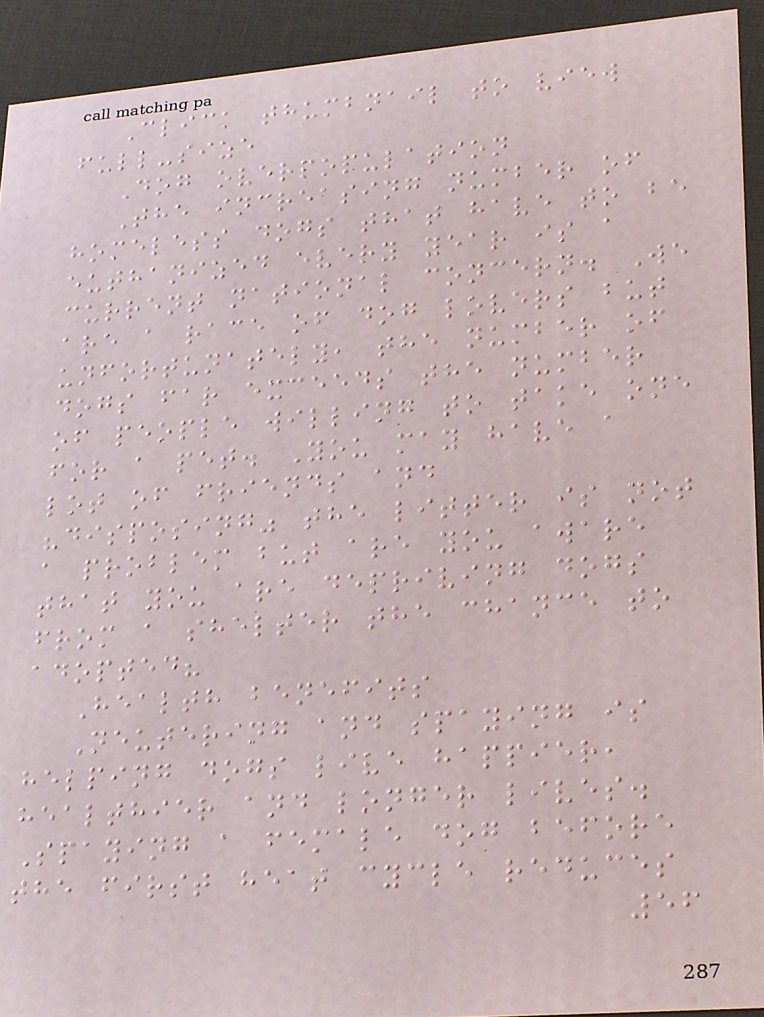Click thumbnail to view
full-size
Dog overpopulation
The increasing number of
homeless dogs that have to be
euthanized every year is a
current national concern. We
are a race of dog lovers but
unfortunately, the number of
dogs far exceeds the number
of people willing to take one
for a pet. You may have a
lot of friends and
"disposing" the litter is not
a problem but are you aware
that you are depriving dogs
from a shelter the chance to
adopted?
Health benefits
Neutering and spaying is
helping dogs live happier,
healthier and longer lives.
Spaying a female dog before
the first heat cycle reduces
56
